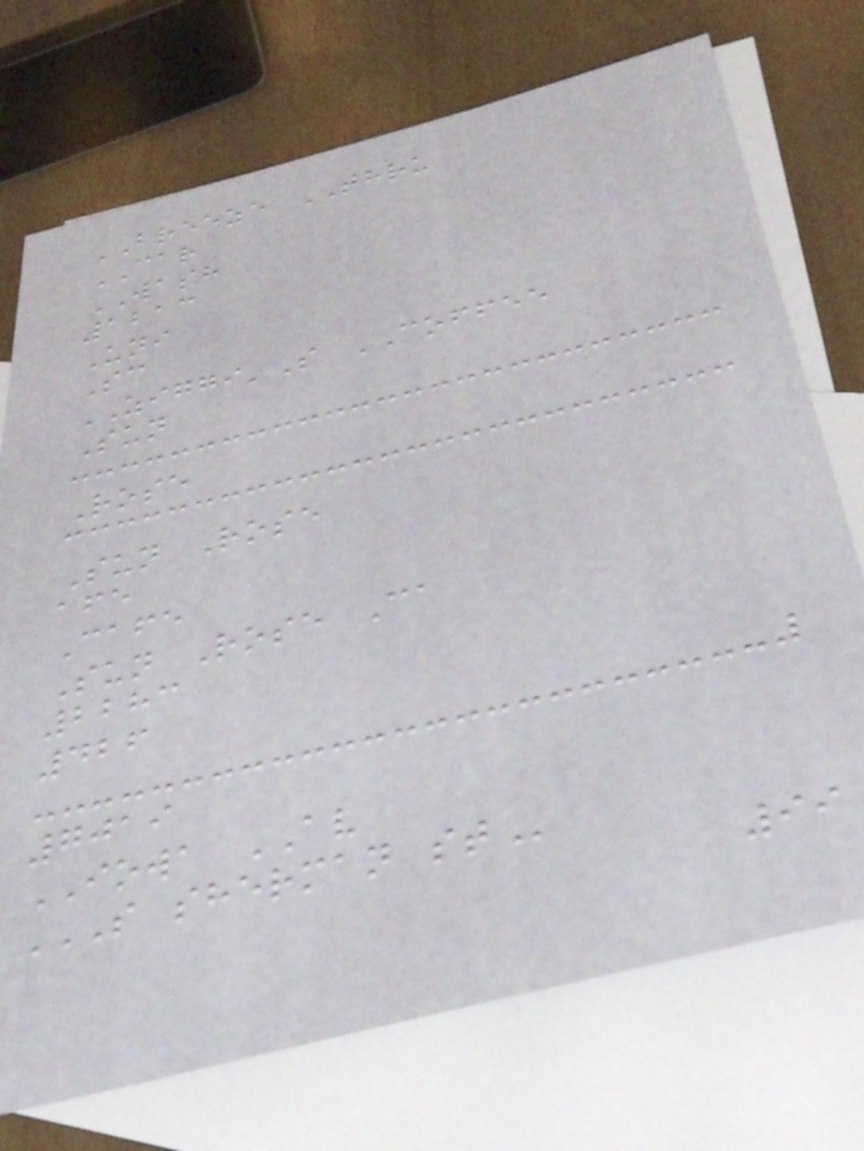BREEZE THRU
CAR
WASH
1213
Uni
Sc
ZIGGI'S COFFEE
Sun
Rose
Sun Rose
afe
Cafe
Sun Rose Ca
2283
426
7019
IOWA AV
S SHERMAN ST
99
